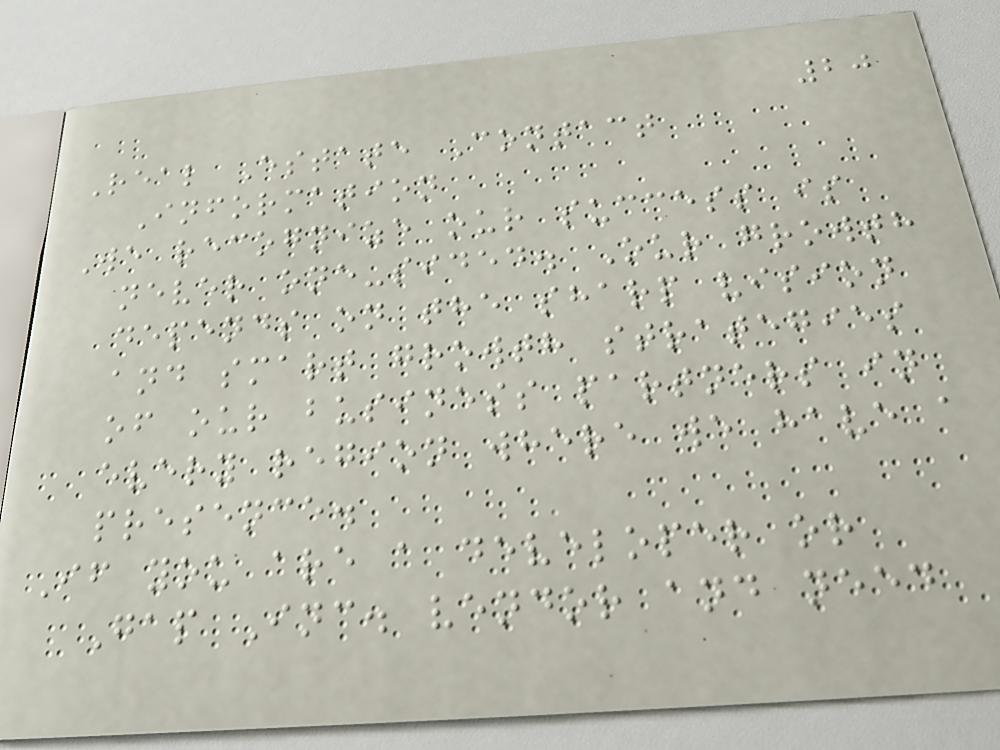20
Real Estate Contact
Information
We recognize our success is
never one-sided. Our growth
depends on the sharp vision
and smart growth strategies
of our business partners in
every region where we have a
presence.
If you are a developer or
Gap Inc. vendor and need
